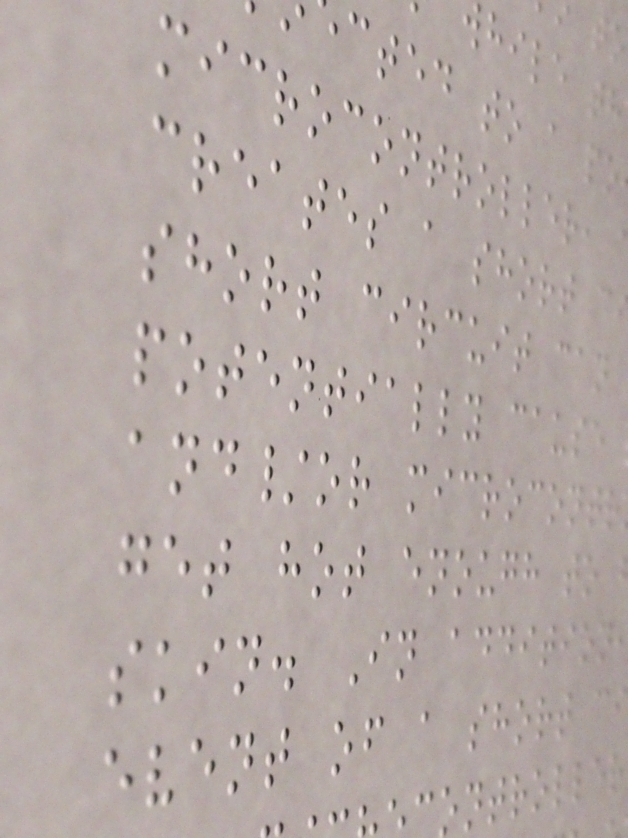hile th
cted to a po
microcontroller,
creates a short c
short circuit can
potentially cause
and/or microcontr
get hot enough to
skin. In addition
event of a short ci
ontroller
